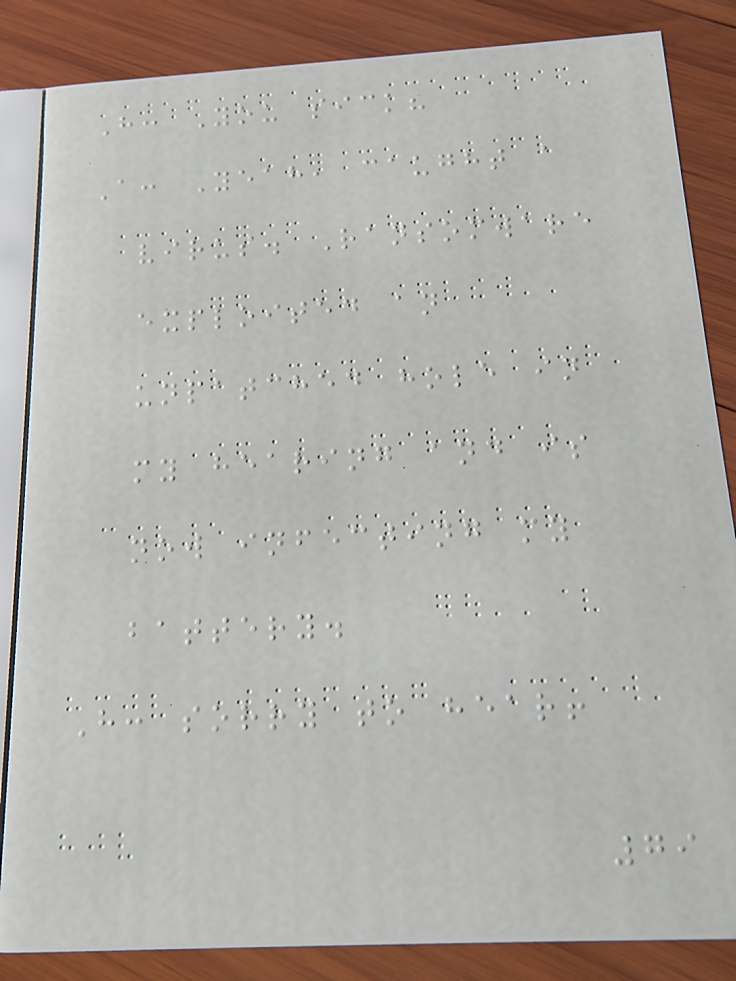H: You sick?
A: Yeah, caught a
virus. Ransomware
exploited an
unpatched hole in
my hearing and is
now infecting my
battery.
H: sorry to hear!
79
